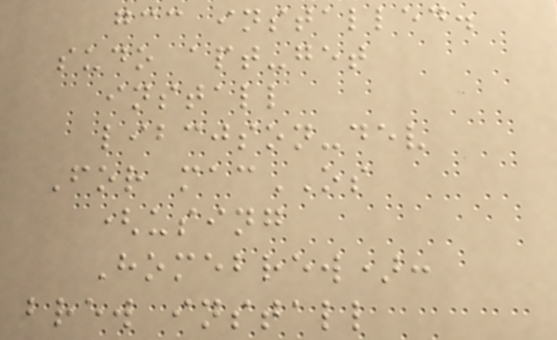gcc installed.
sudo apt-get
install
libcjson-dev
For macOS
(using
Homebrew):
brew install
